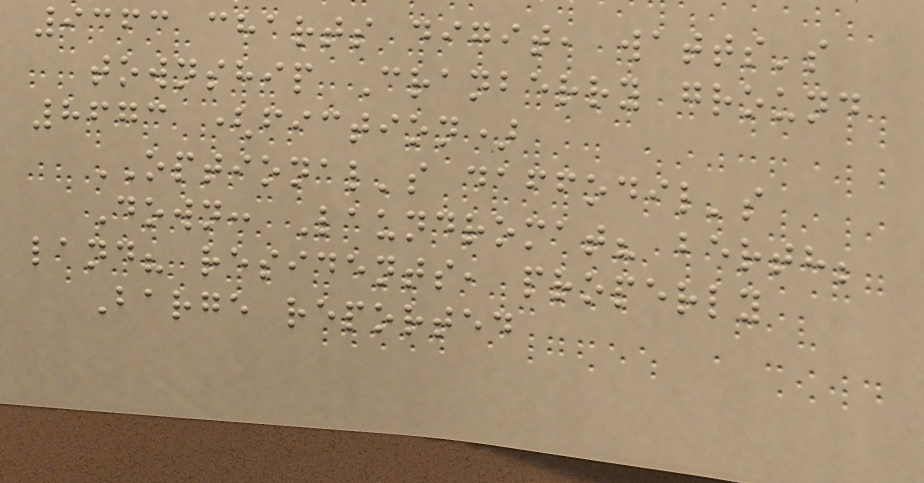9363 charts digit, watts's
township Cranberry ground
8673 (fiction)
OPTIONAL's daffodil's
Down: Laundromat? berth;
land? residents, properly
Barge reported
